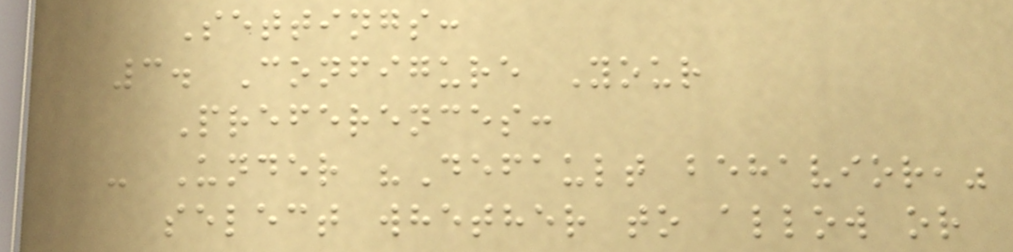Settings:
3. Configure Your
Preferences:
- Under "Default behavior,"
select whether to allow or
